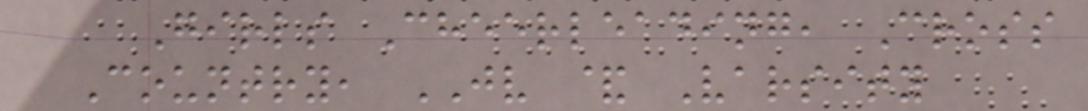Girls Cheerleading, Cross
Country, JV & Varsity
